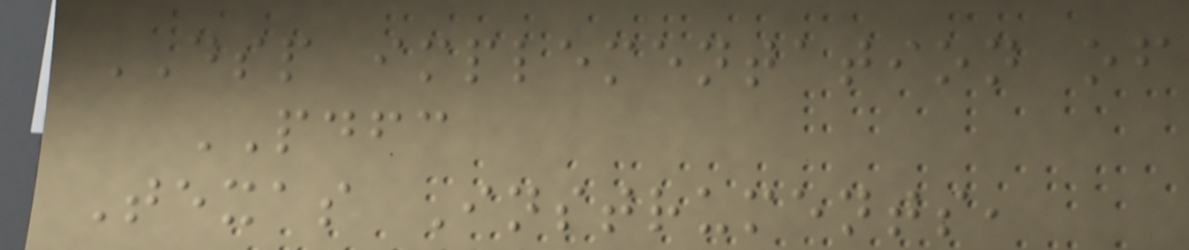DSP implementation of
PDFC
Texas Instruments,
